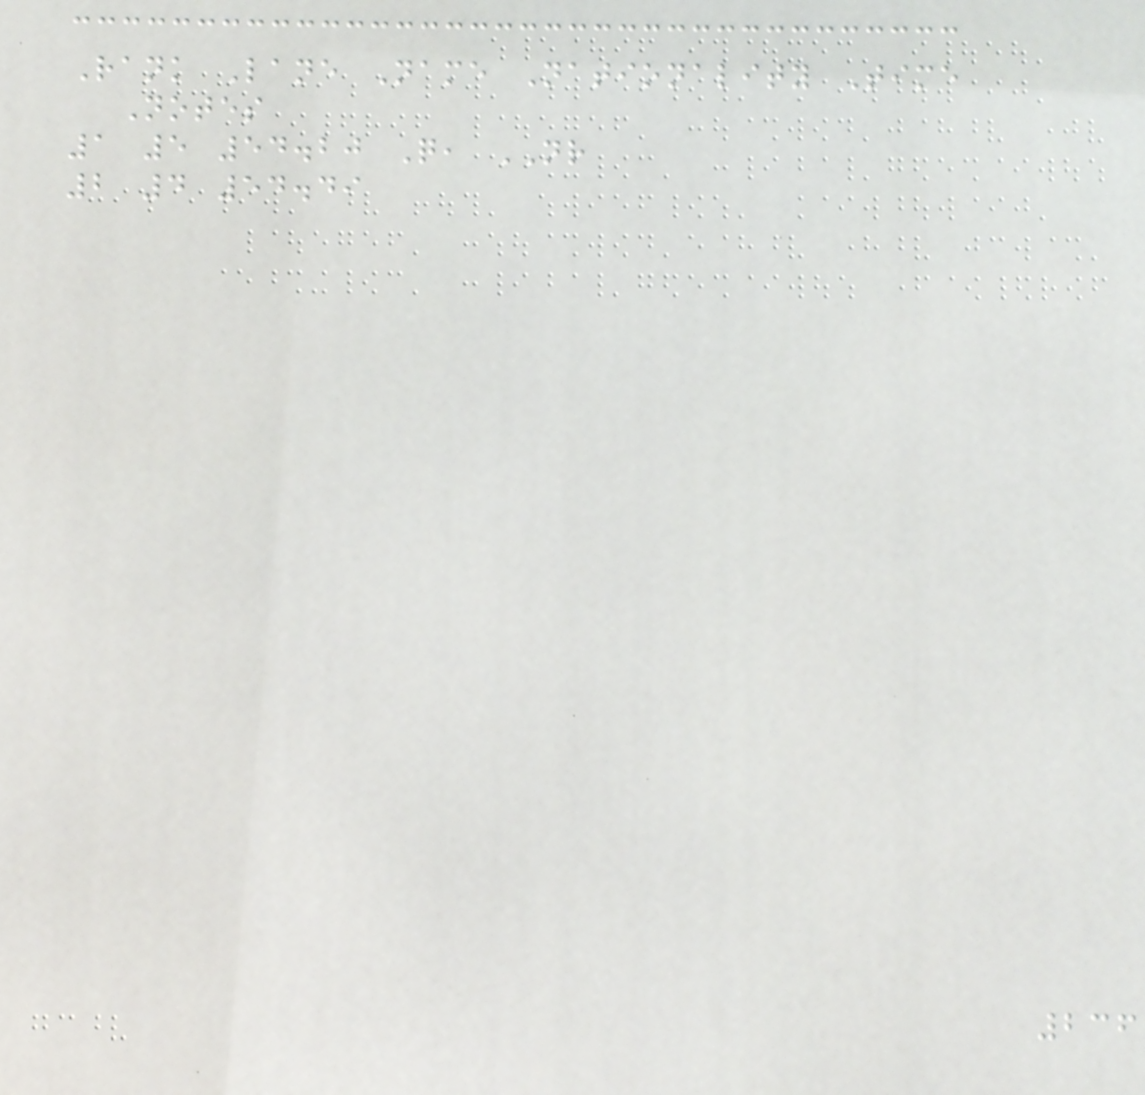Rank Lane Name Nationality Time
Notes
1 5 54.20 Q, NR
2 4 54.49
236
